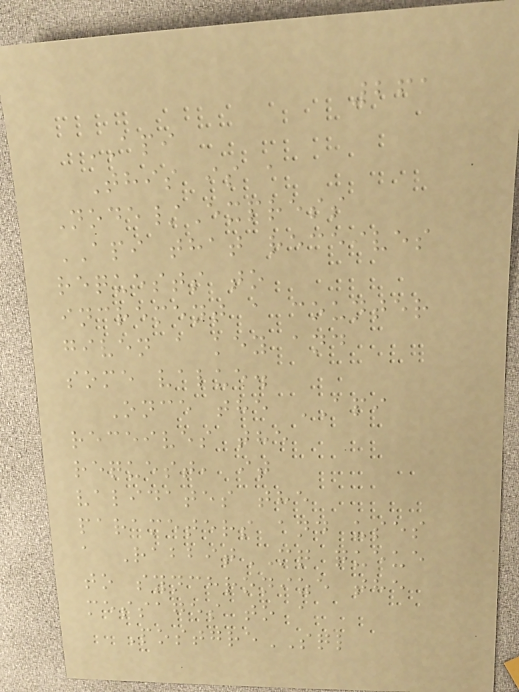261
API
This is a
Node/Express
API that receives
requests to
increment a counter
given a key and
some value.
Once the API
receives the
request, it
validates the
parameters and uses
a RabbitMQ queue
to synchronize the
messages to a
PostgreSQL
